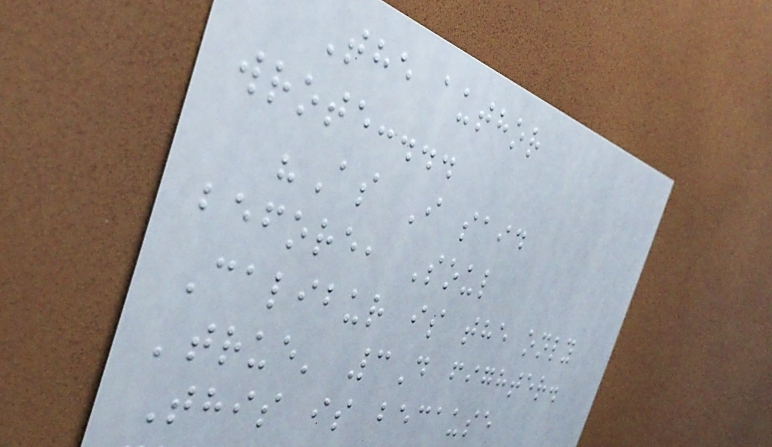The author
wrote:...
"As I said
before, Soul
Calibur is the only
'true' 3D fighter.
This is because
